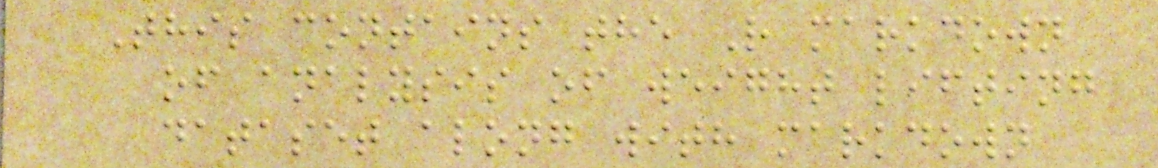This contains the R markdown
of analysis of weight lifting
dataset along with markdown
